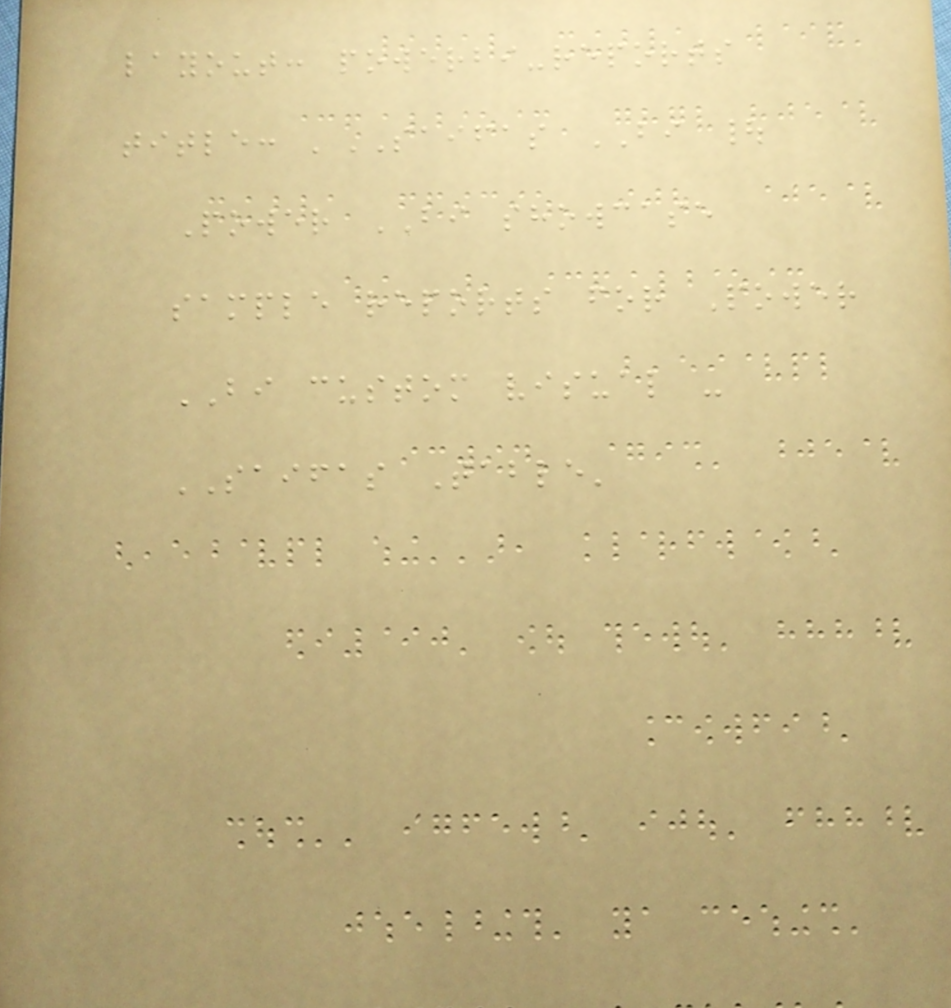layout: powerbi-reports
title: 'SAIFAS BI |
Power BI showcase
sample reports for Power
BI custom visual -
SAIFAS Table'
